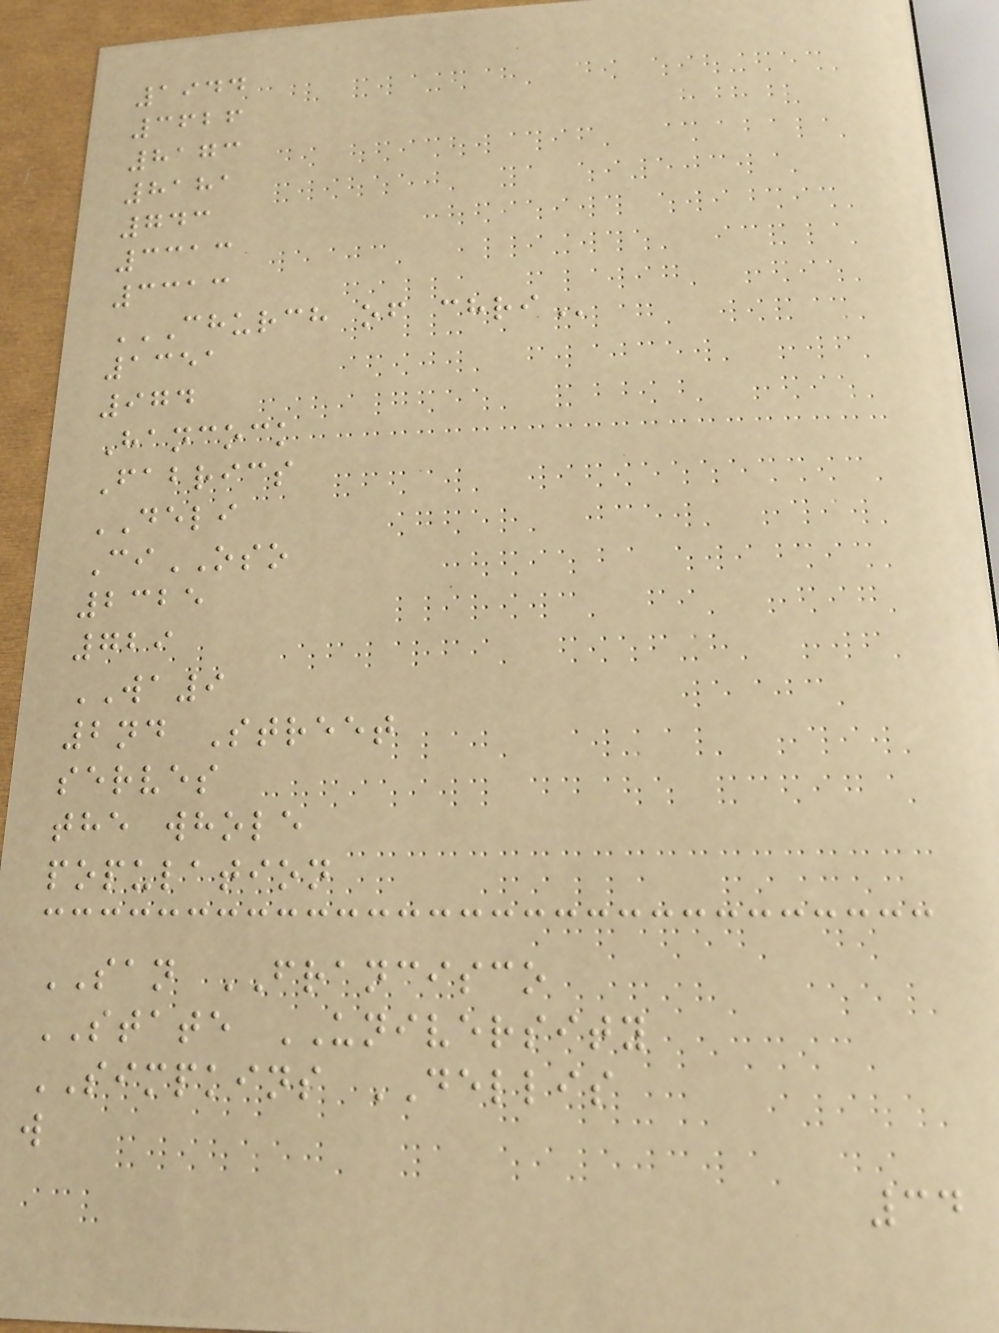1944
3626
8173
8181
743
3313
3313
CHURCH OF CHRI
1351
974
Hancock
Fabrics
DELI
CiOSO
2325
729
WA9
2nd Street
serves
the whole
population
SAN FRANCISCO
STATE UNIVERSITY
SIMPKINS DELLIS
w
34
